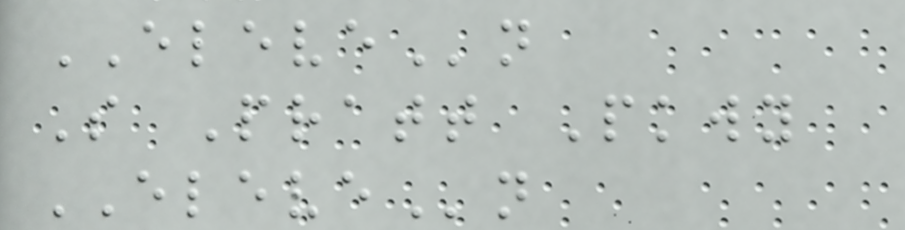ELEVEn
S Pratt Pkwy
ELEVEn
